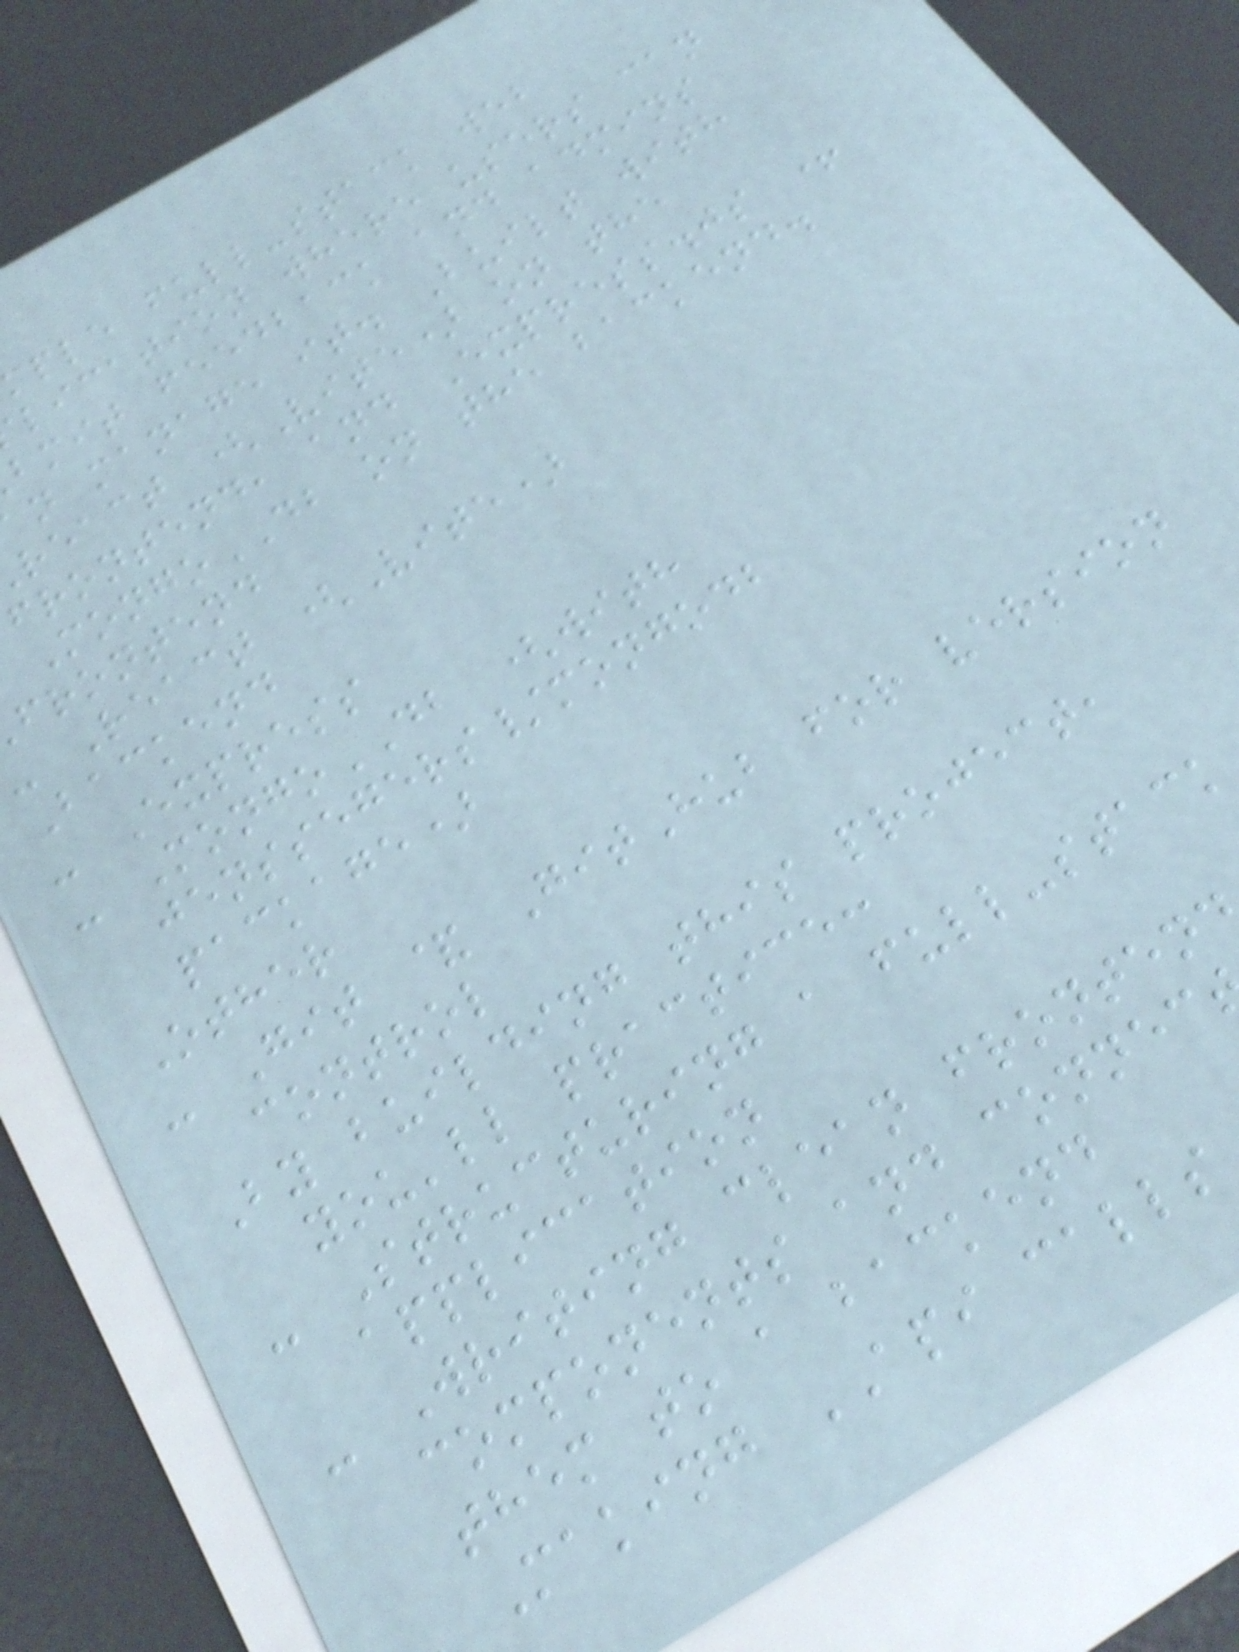ple full-stack web
lication where users can
bmit feedback and admins
n manage it. Built with
react (Vite) on the
frontend, and Express.js +
MongoDB on the backend.
frontend
- React (Vite)
Backend
- Express
- MongoDB (with
jenssegers/mongodb
package)
Other
- Git & GitHub for version
control
By building this project,
you'll practice:
- Structuring a full-stack
application
- Writing clean fronten
components and connec
them to a backend
Making API calls
